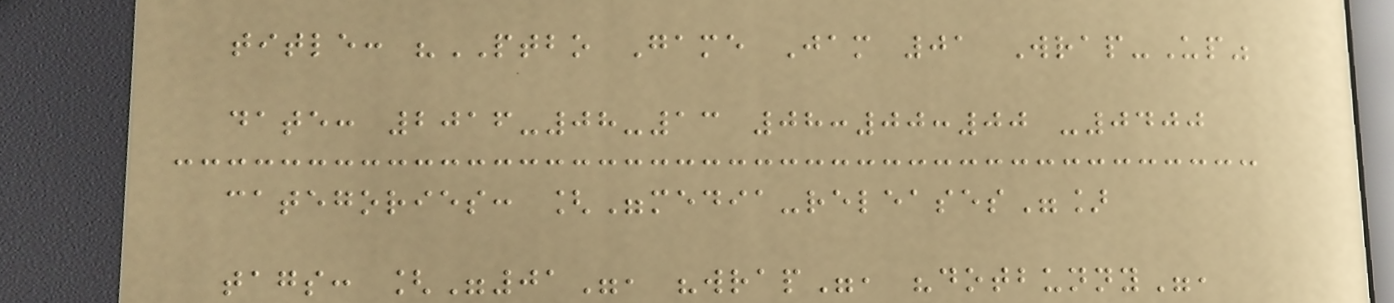title: "PTBO Game Jam 01 Wrap-Up"
date: 2016-08-13 08:00:00 -0400
categories: ["media-releases"]
tags: ["01", "wrap", "dotbunny",
